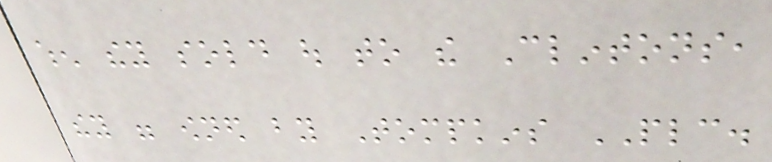when they sold out to the Clintons,
they were owned by Tompkins PLC.
